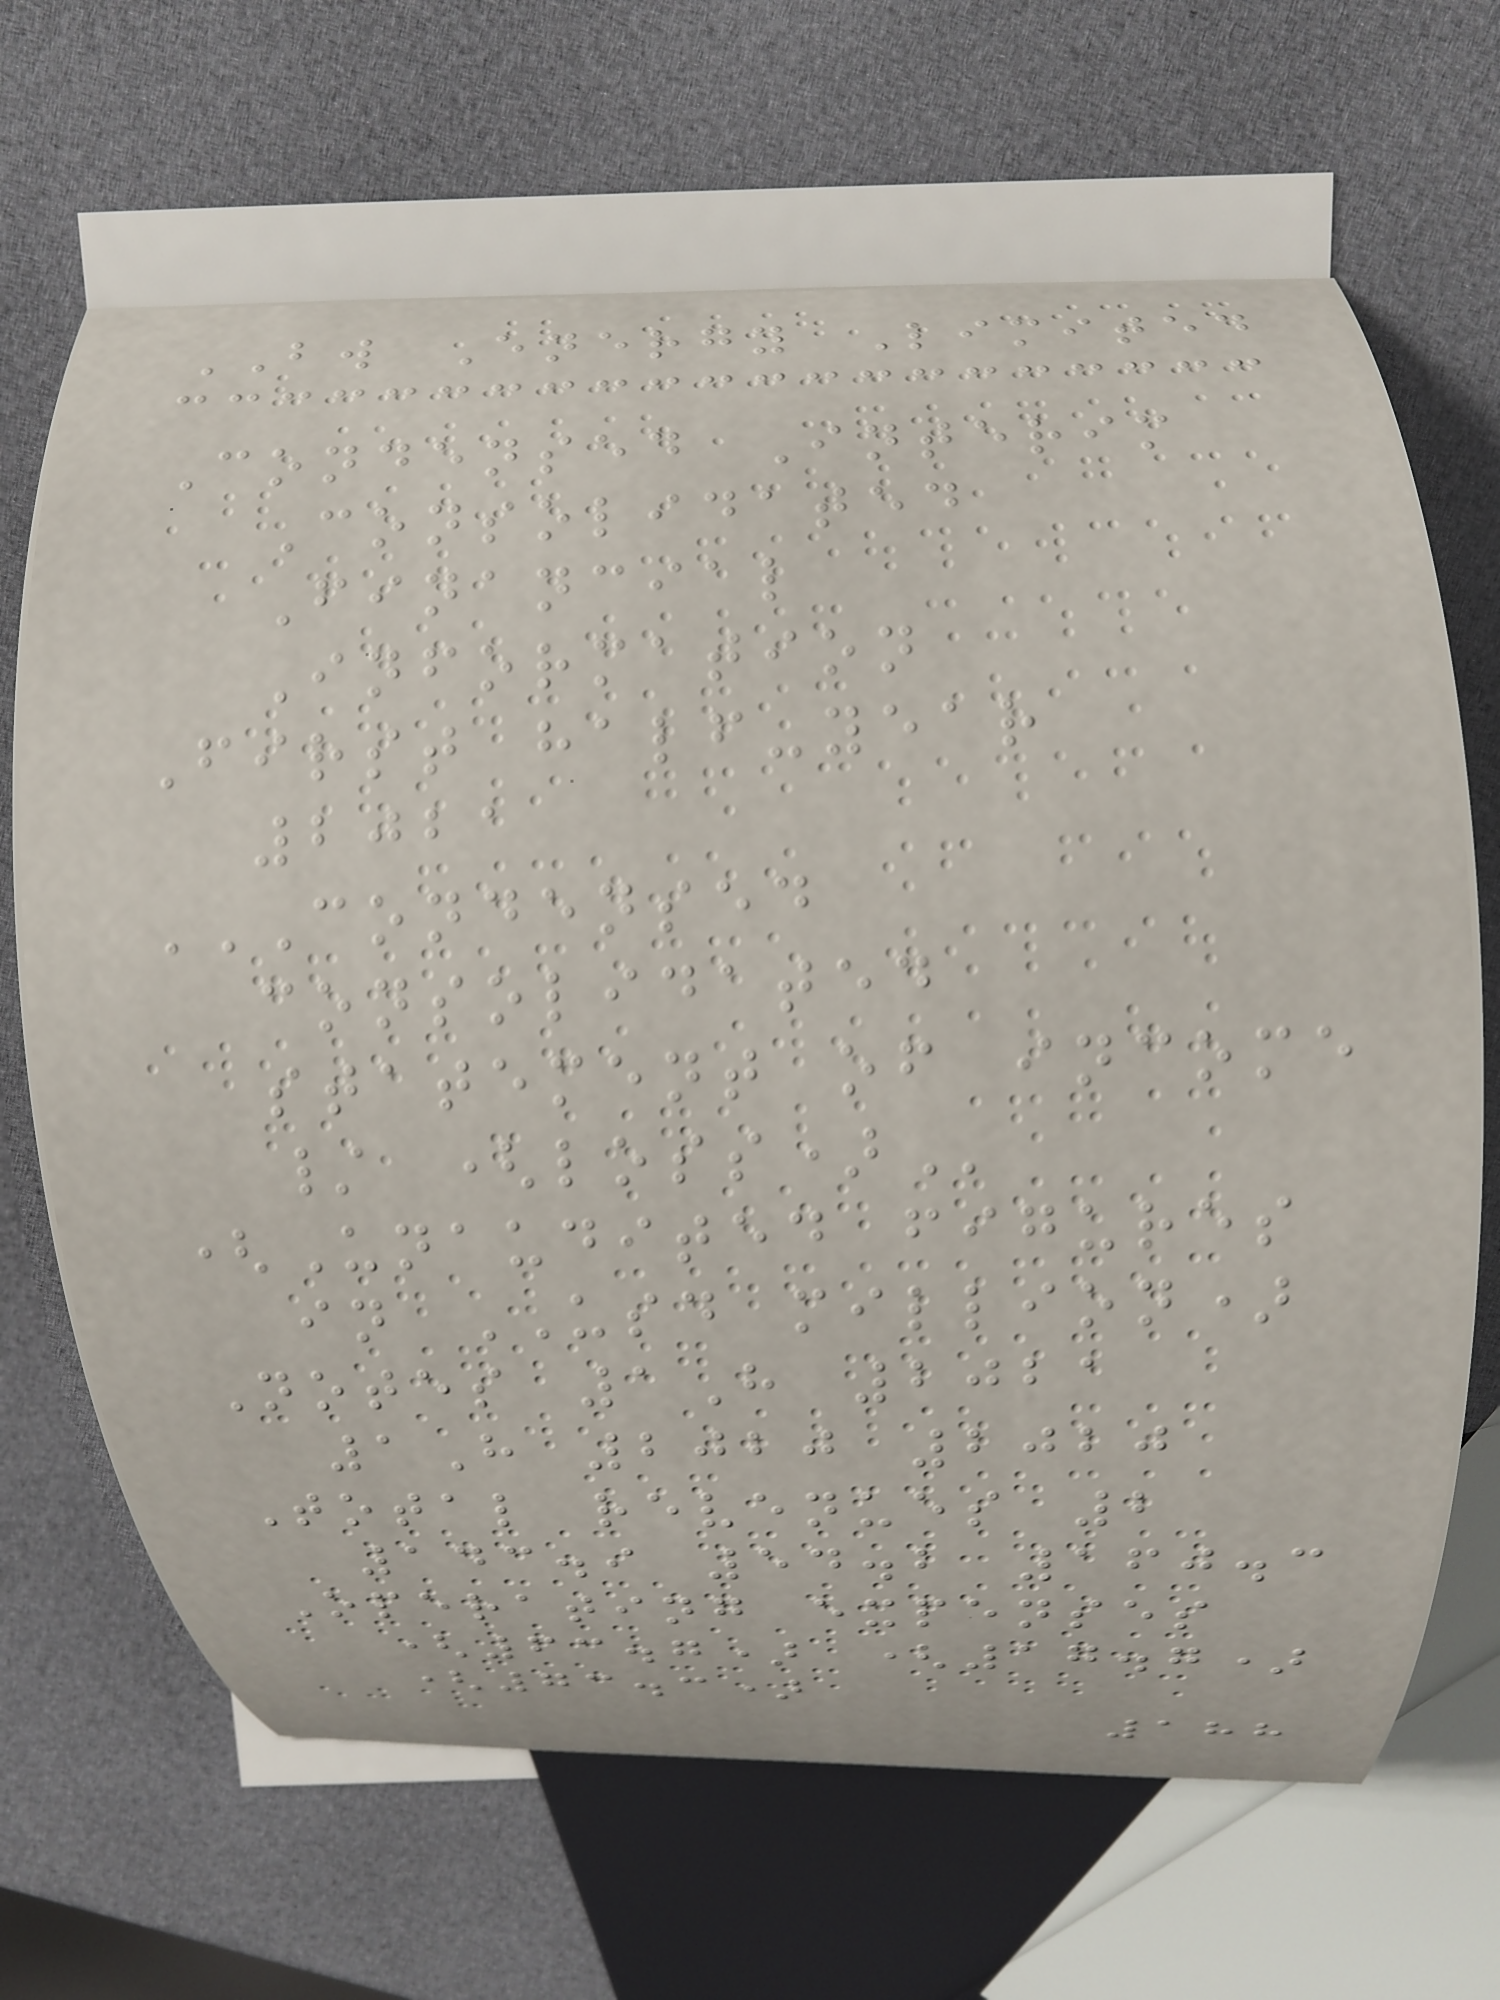BW Energy Limited
Condensed Interim
Consolidated
Financial
Information
First half-year
2021
CONDENSED
CONSOLIDATED
STATEMENT OF INCOME
/ (LOSS)
(Unaudited figures
in USD million)
Notes 1H 2021
1H 2020 2020
Total revenues 2
143.9 54.2 160.3
Operating expenses
(63.7) (17.7)
(73.3)
188
